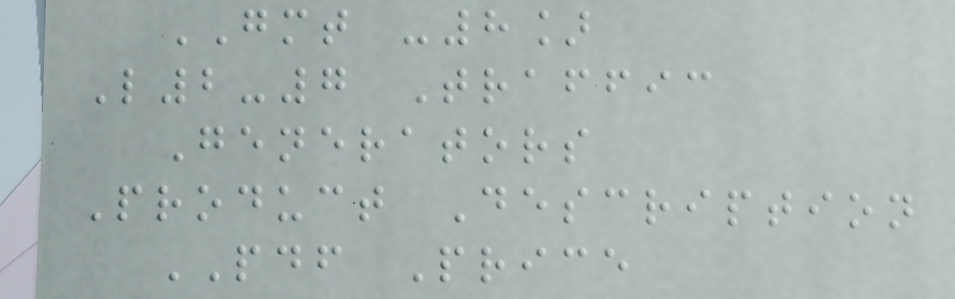GMT -8]
L2-7 Traffic
Generators
Product Description
PDF Price
